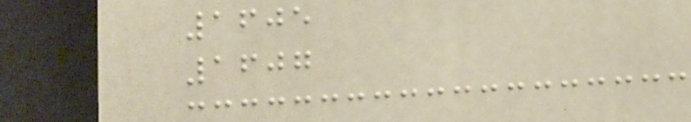1605
1607
